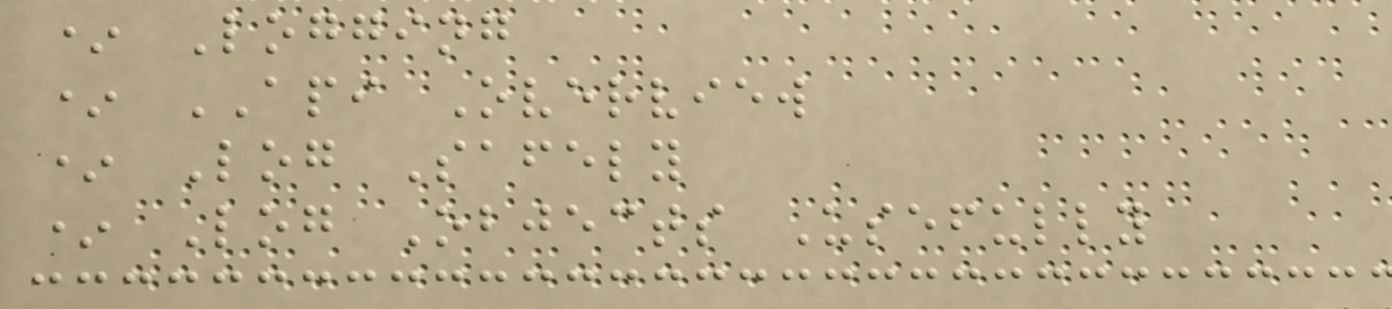* Logging
* API Overview
* Log Safely
* Log Objects Usefully
